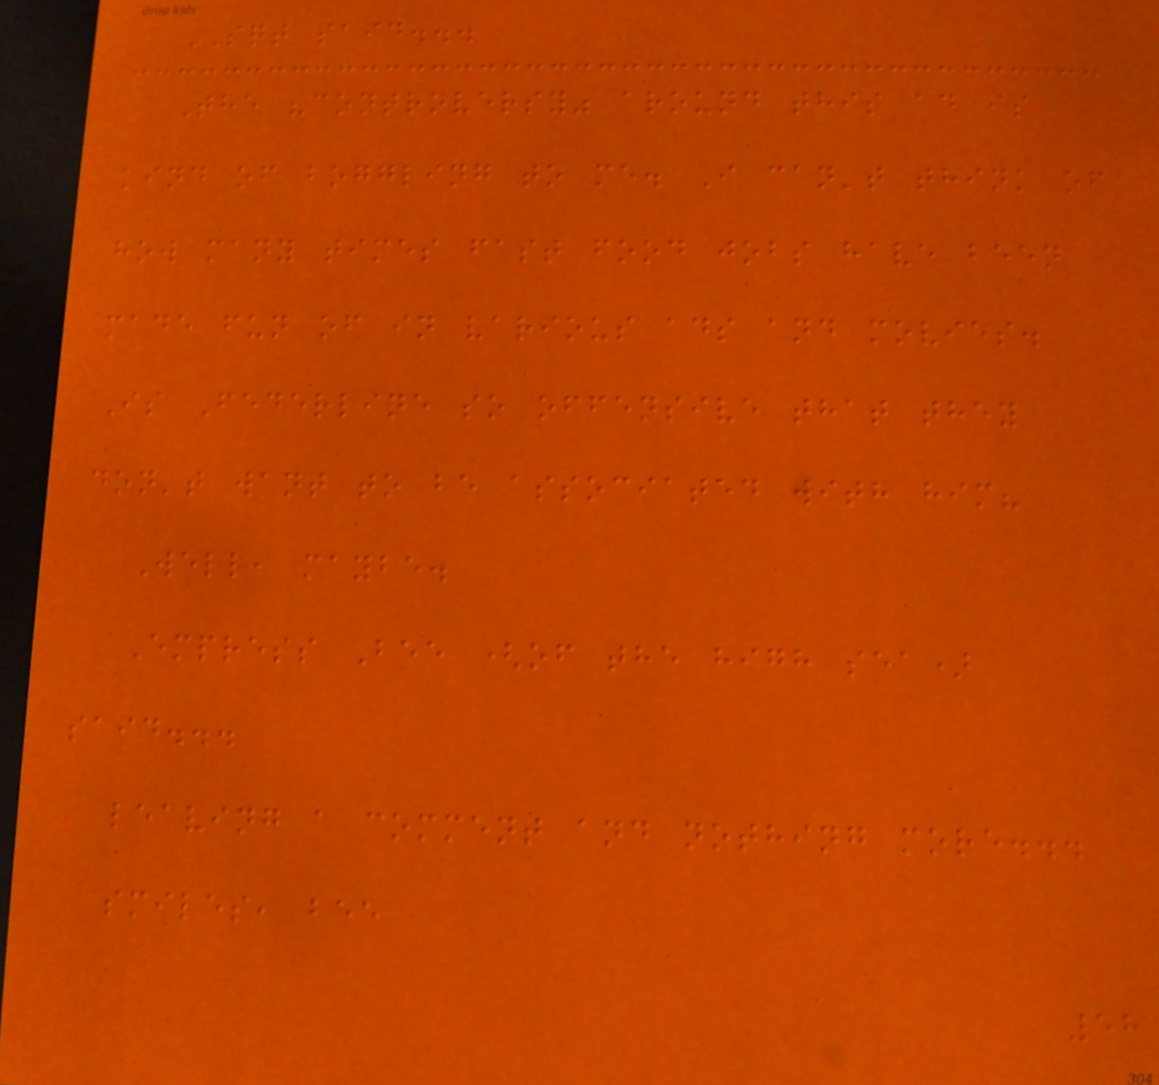SQT said...
The "controversy" around this ad is
kind of boggling to me. I can't think of
how many times fast food jobs have been
made fun of in various ads and movies.
Is Federline so offensive that they
don't want to be associated with him?
Well, maybe.
Empress Bee (of the high sea)
said...
leaving a comment and nothing more...
smiles, bee
58
